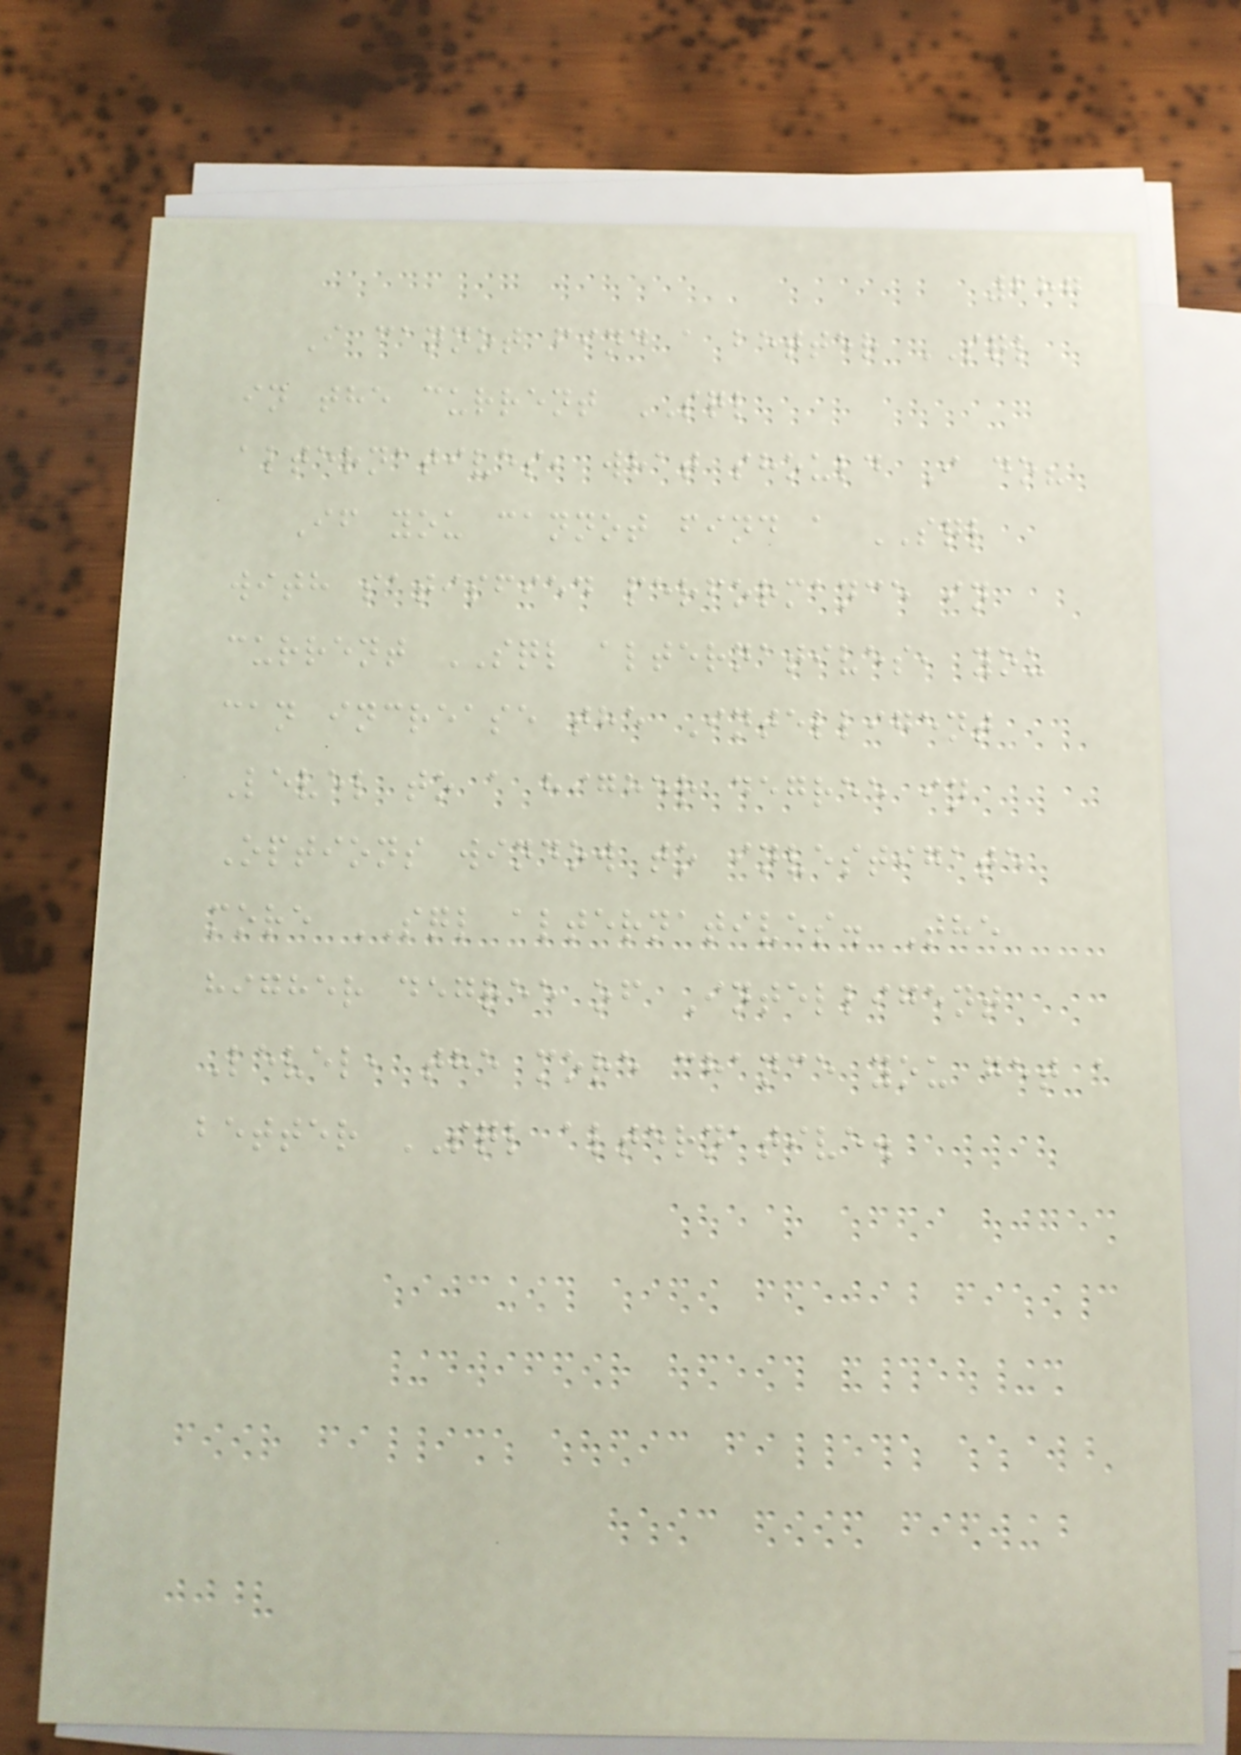287
I cannot find a better SQL
in the current SQL
alternatives, what should I do?
If you cannot find a SQL
with satisfied performance in
current SQL alternatives, you
can increase the Intelligent
Level to a higher degree in
Options window to investigate
more SQL alternatives. The
higher degree of Intelligent
Level, the more chance you get a
better SQL alternative.
